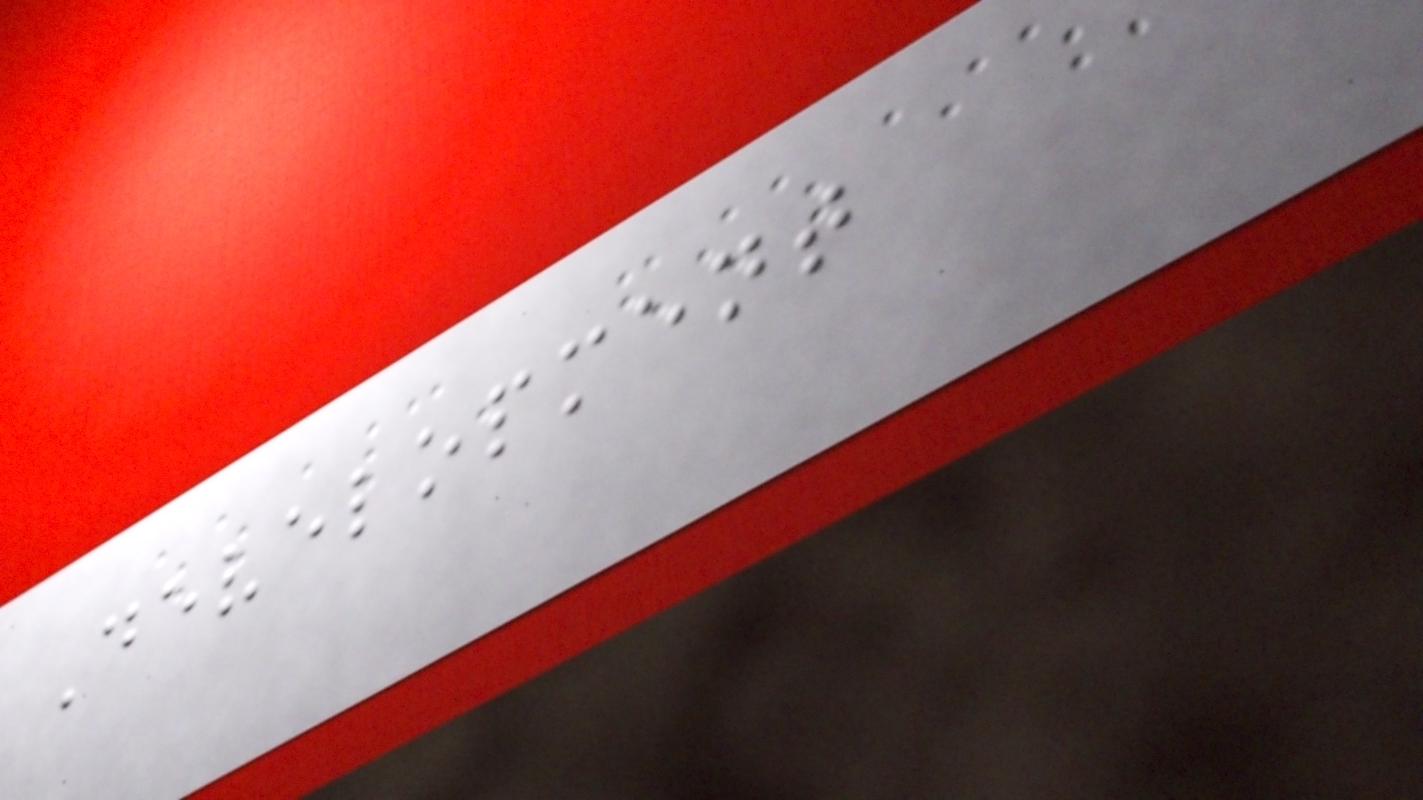Development
